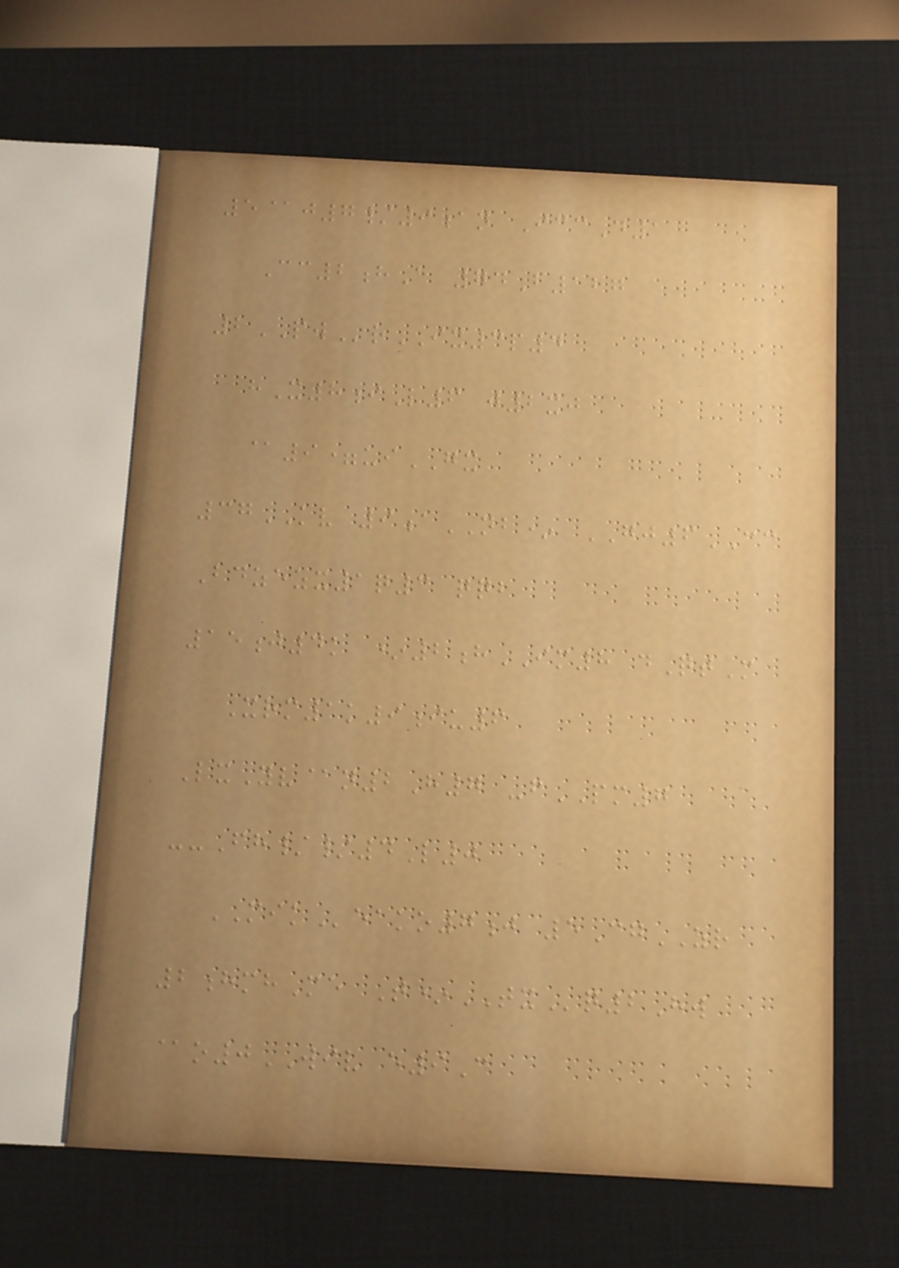5@j7/9an IccD1
Cc2hA 74B127
2PWrIX3p4
hX8iL6 j2xj
@9=uiGX
37KV 9aNB* GJ6CC
Bdzezx1q3 qqb
15j4k *2hIM8 dQtM
Xrm1k9iu6
LxYv@n2H7 -fPM7
--Fh//4L0
MIKeako7j 5CgZR
2hmhMe T*TXq2Hw
@o0WIV e9C
